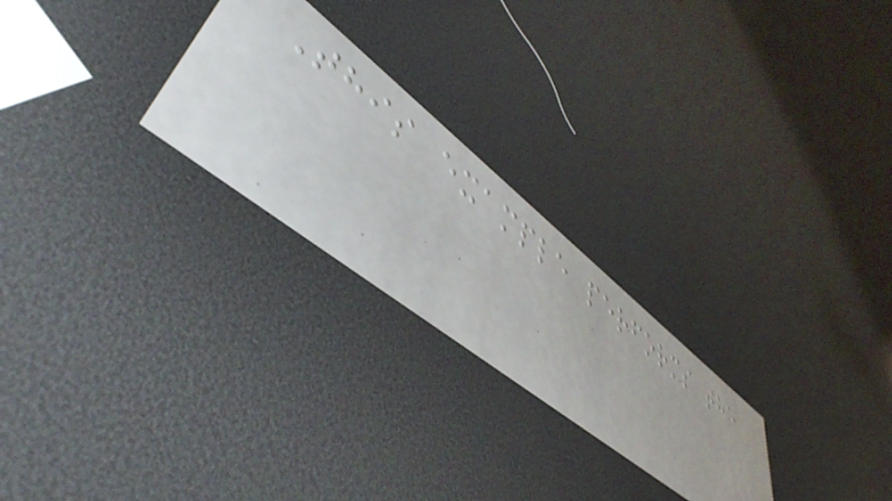This example performs the
